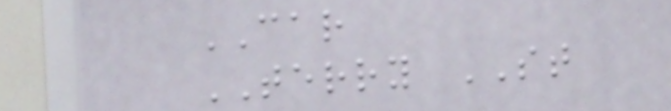CAR
TERRY ST
